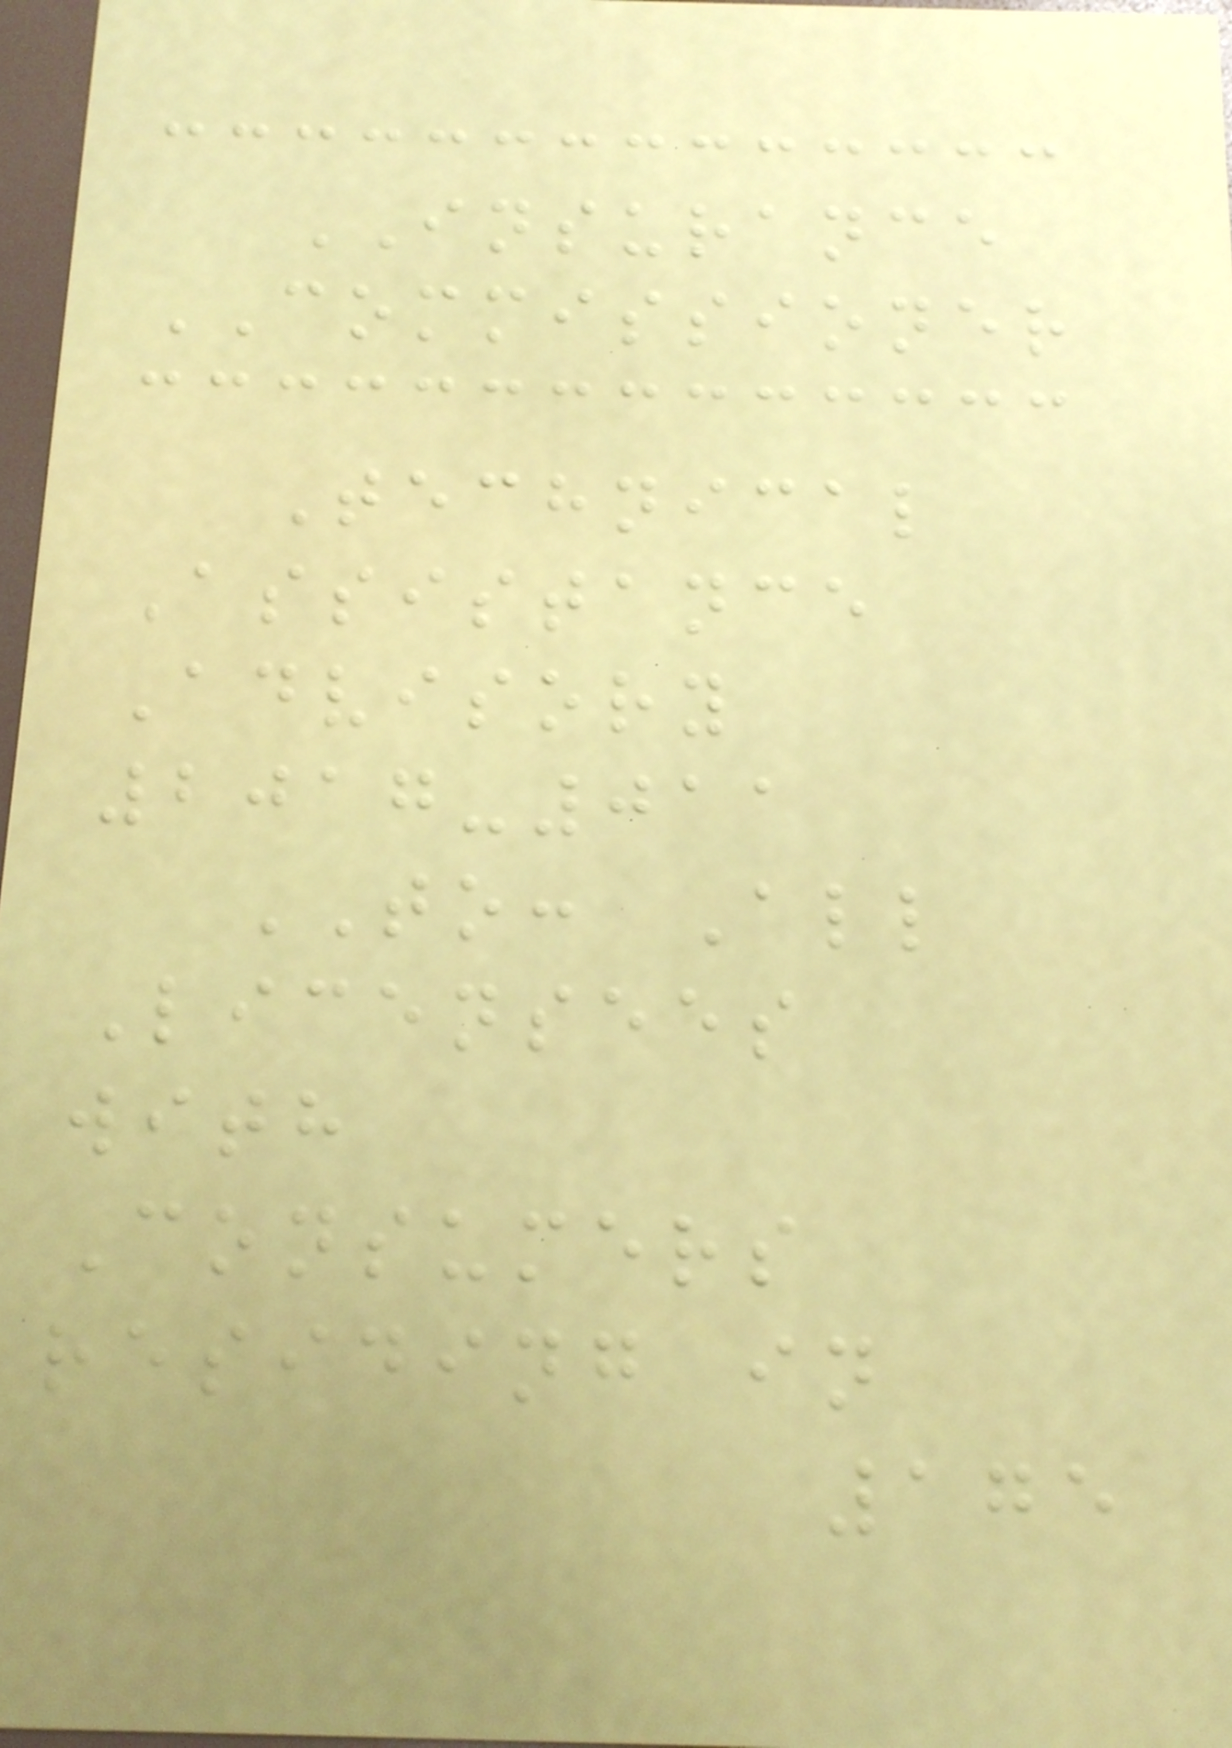INSURANCE
COMMISSIONER
Technical
Assistance
Advisory
2017-011
TO: All
Licensees
with
Consumers
residing in
175
